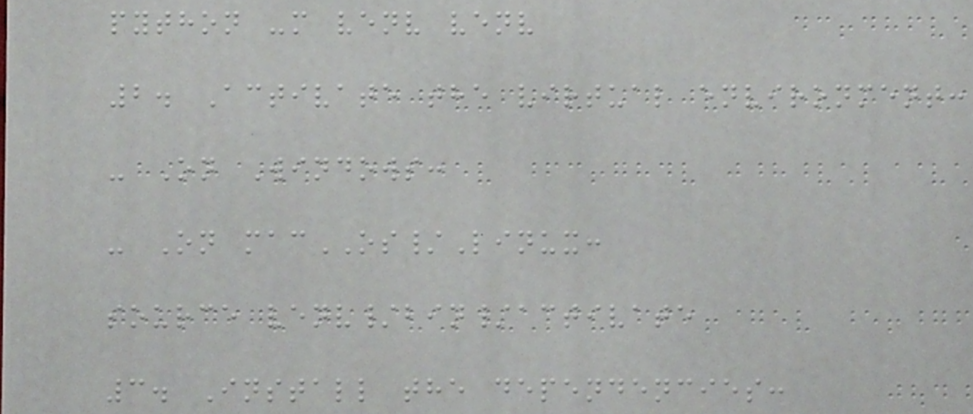python -m venv venv
2. Activate the virtual environment:
- On Windows:
- On macOS/Linux:
source venv/bin/activate
3. Install the dependencies:
